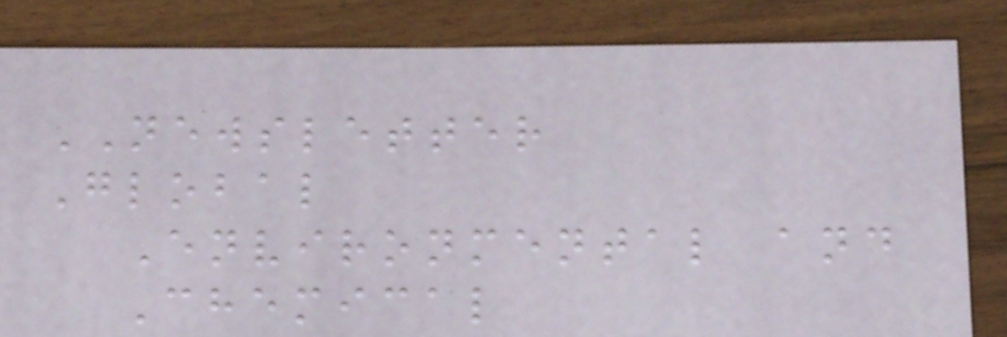NEWSLETTER
Global
Environmental and
Chemical
